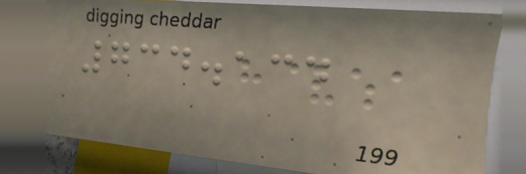734.134
